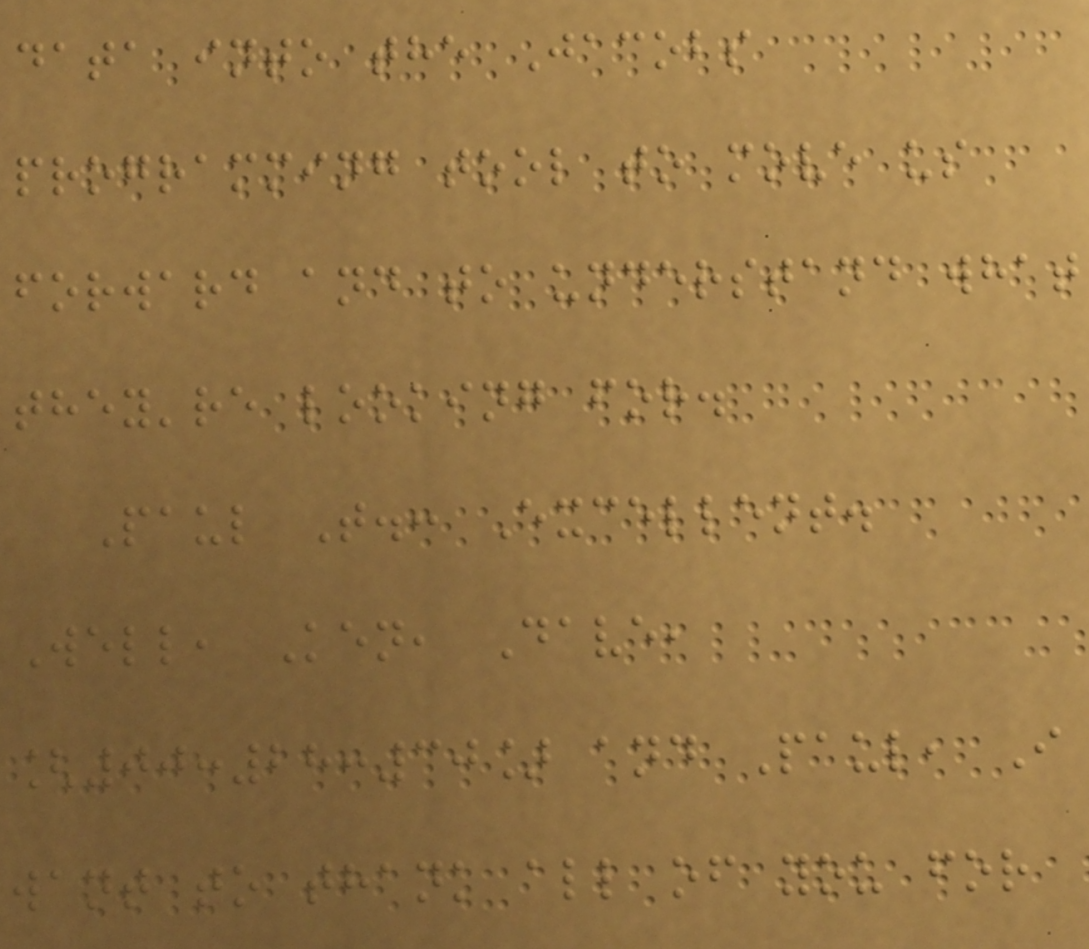data into the Jacobs
programming tool to move us
forward and to understand what
they're looking for.
Paul T.: Excellent.
Well, Ken, Dave,
[00:28:30] and Paul, I
want to thank all of you for
